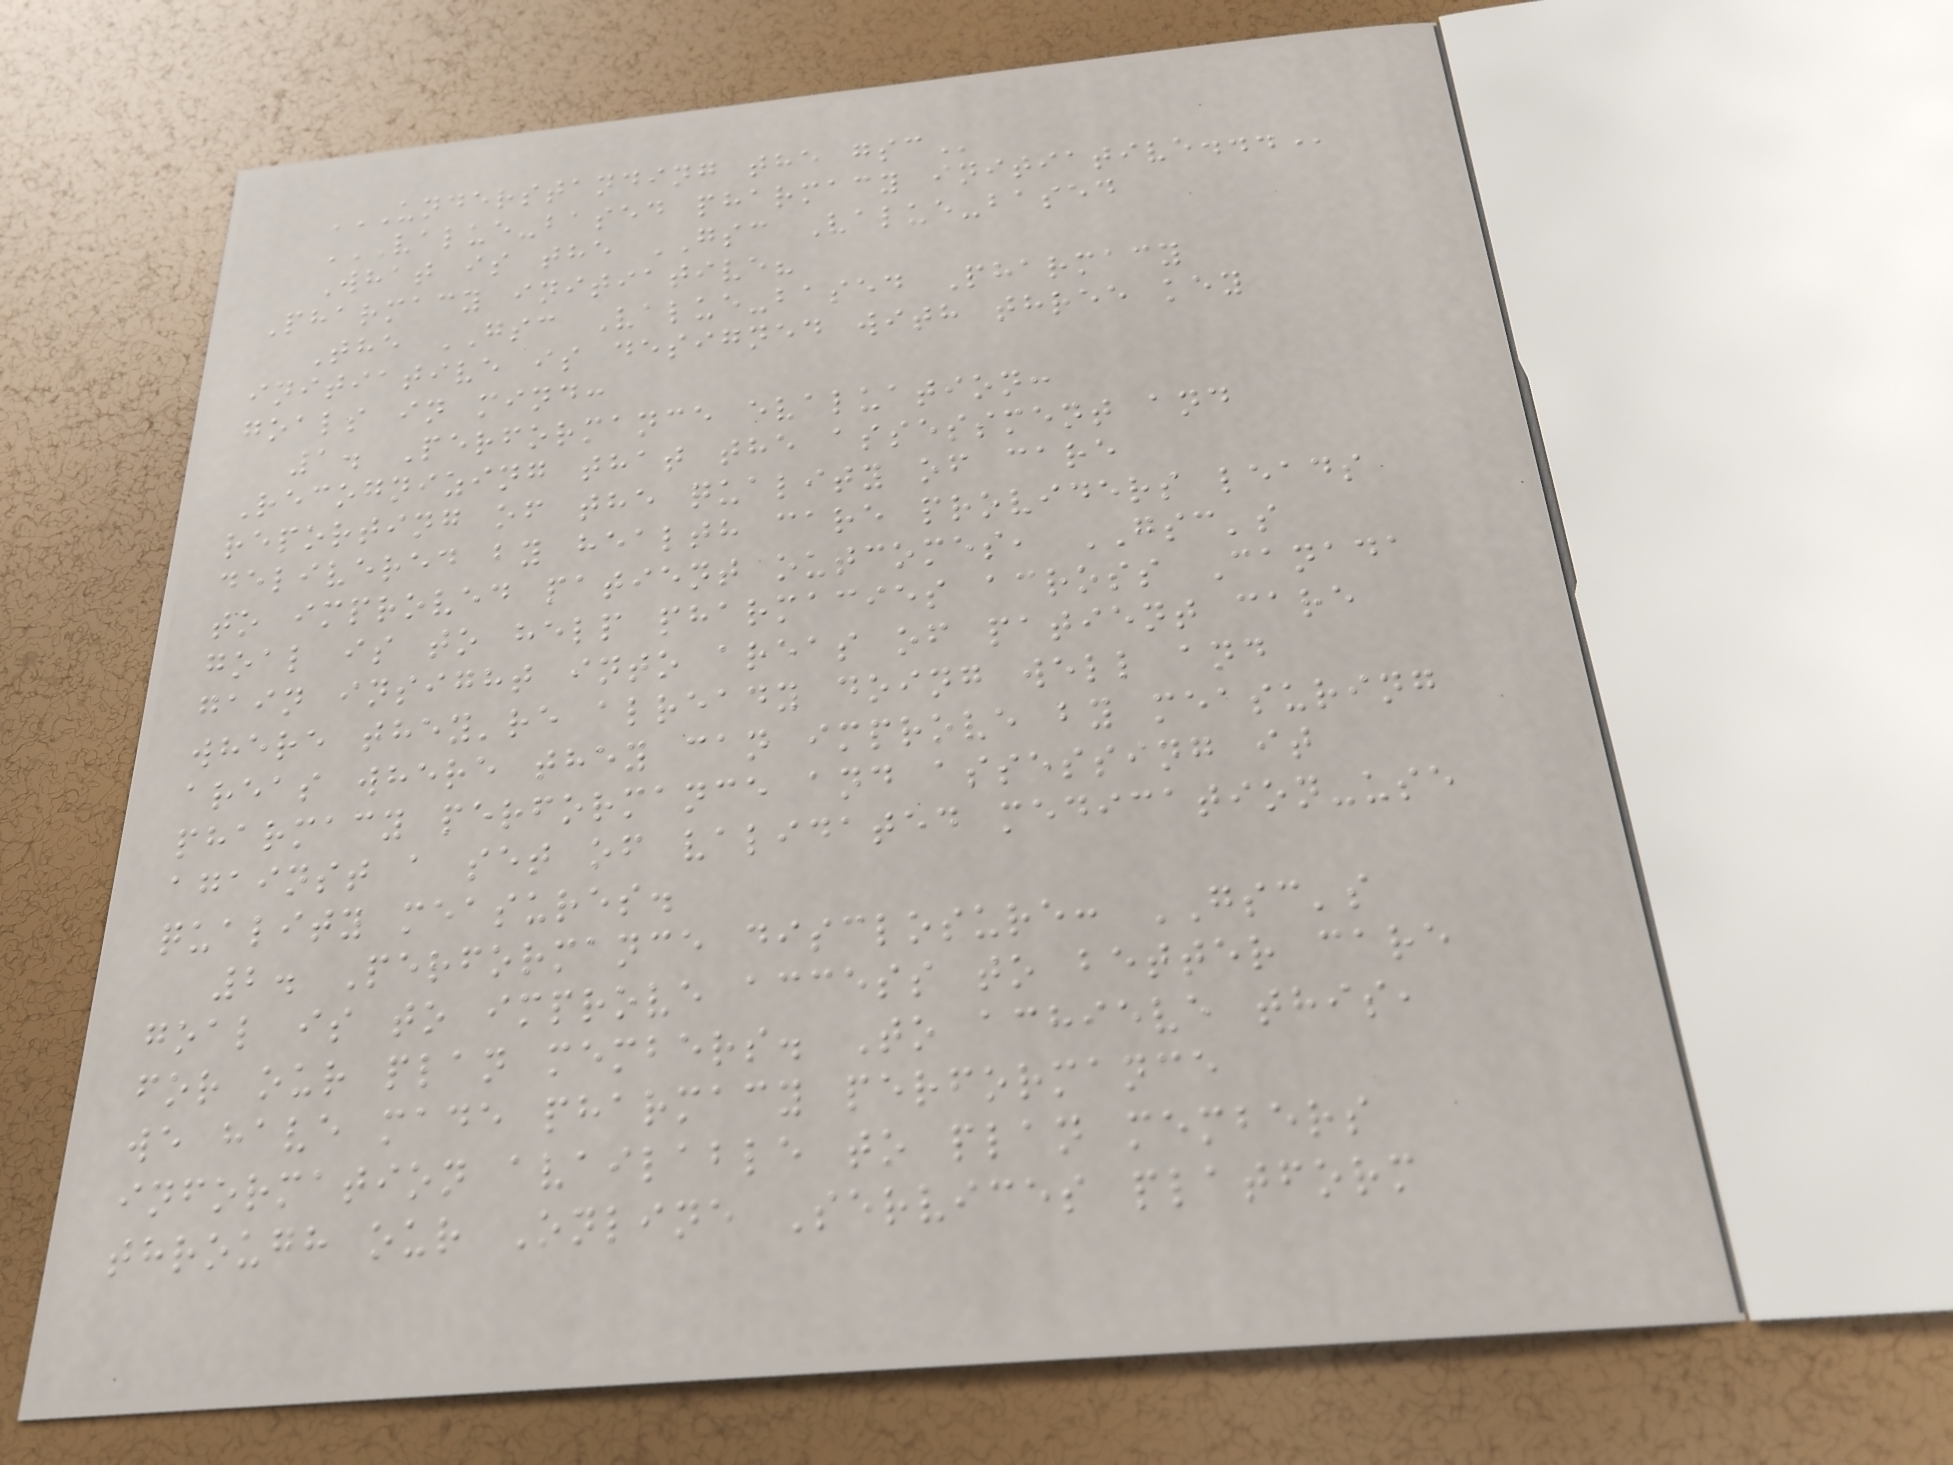UNDERSTANDING THE GSC
VALUE-BASED PHARMACY INITIATIVE...
What is the GSC Value-based
Pharmacy initiative?
The GSC Value-based Pharmacy
initiative is designed with three key
goals in mind:
1. Performance evaluation:
Recognizing that the assessment and
reporting of the quality of care
delivered by health care providers leads
to improved patient outcomes, GSC's
goal is to help pharmacies across Canada
gain insight into areas of patient care
where they're already doing well and
areas where they can improve by measuring
pharmacy performance and assessing it
against a set of validated medication-use
quality measures.
2. Performance disclosure: GSC's
goal is to improve access to better care
for our plan members. To achieve this,
we have made pharmacy performance
information available to plan members
through our Online Services platform
